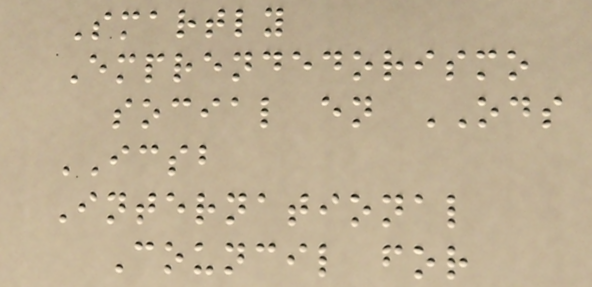Smartly
Emprendedorismo
social en ODS
ICSB
International
Council for
